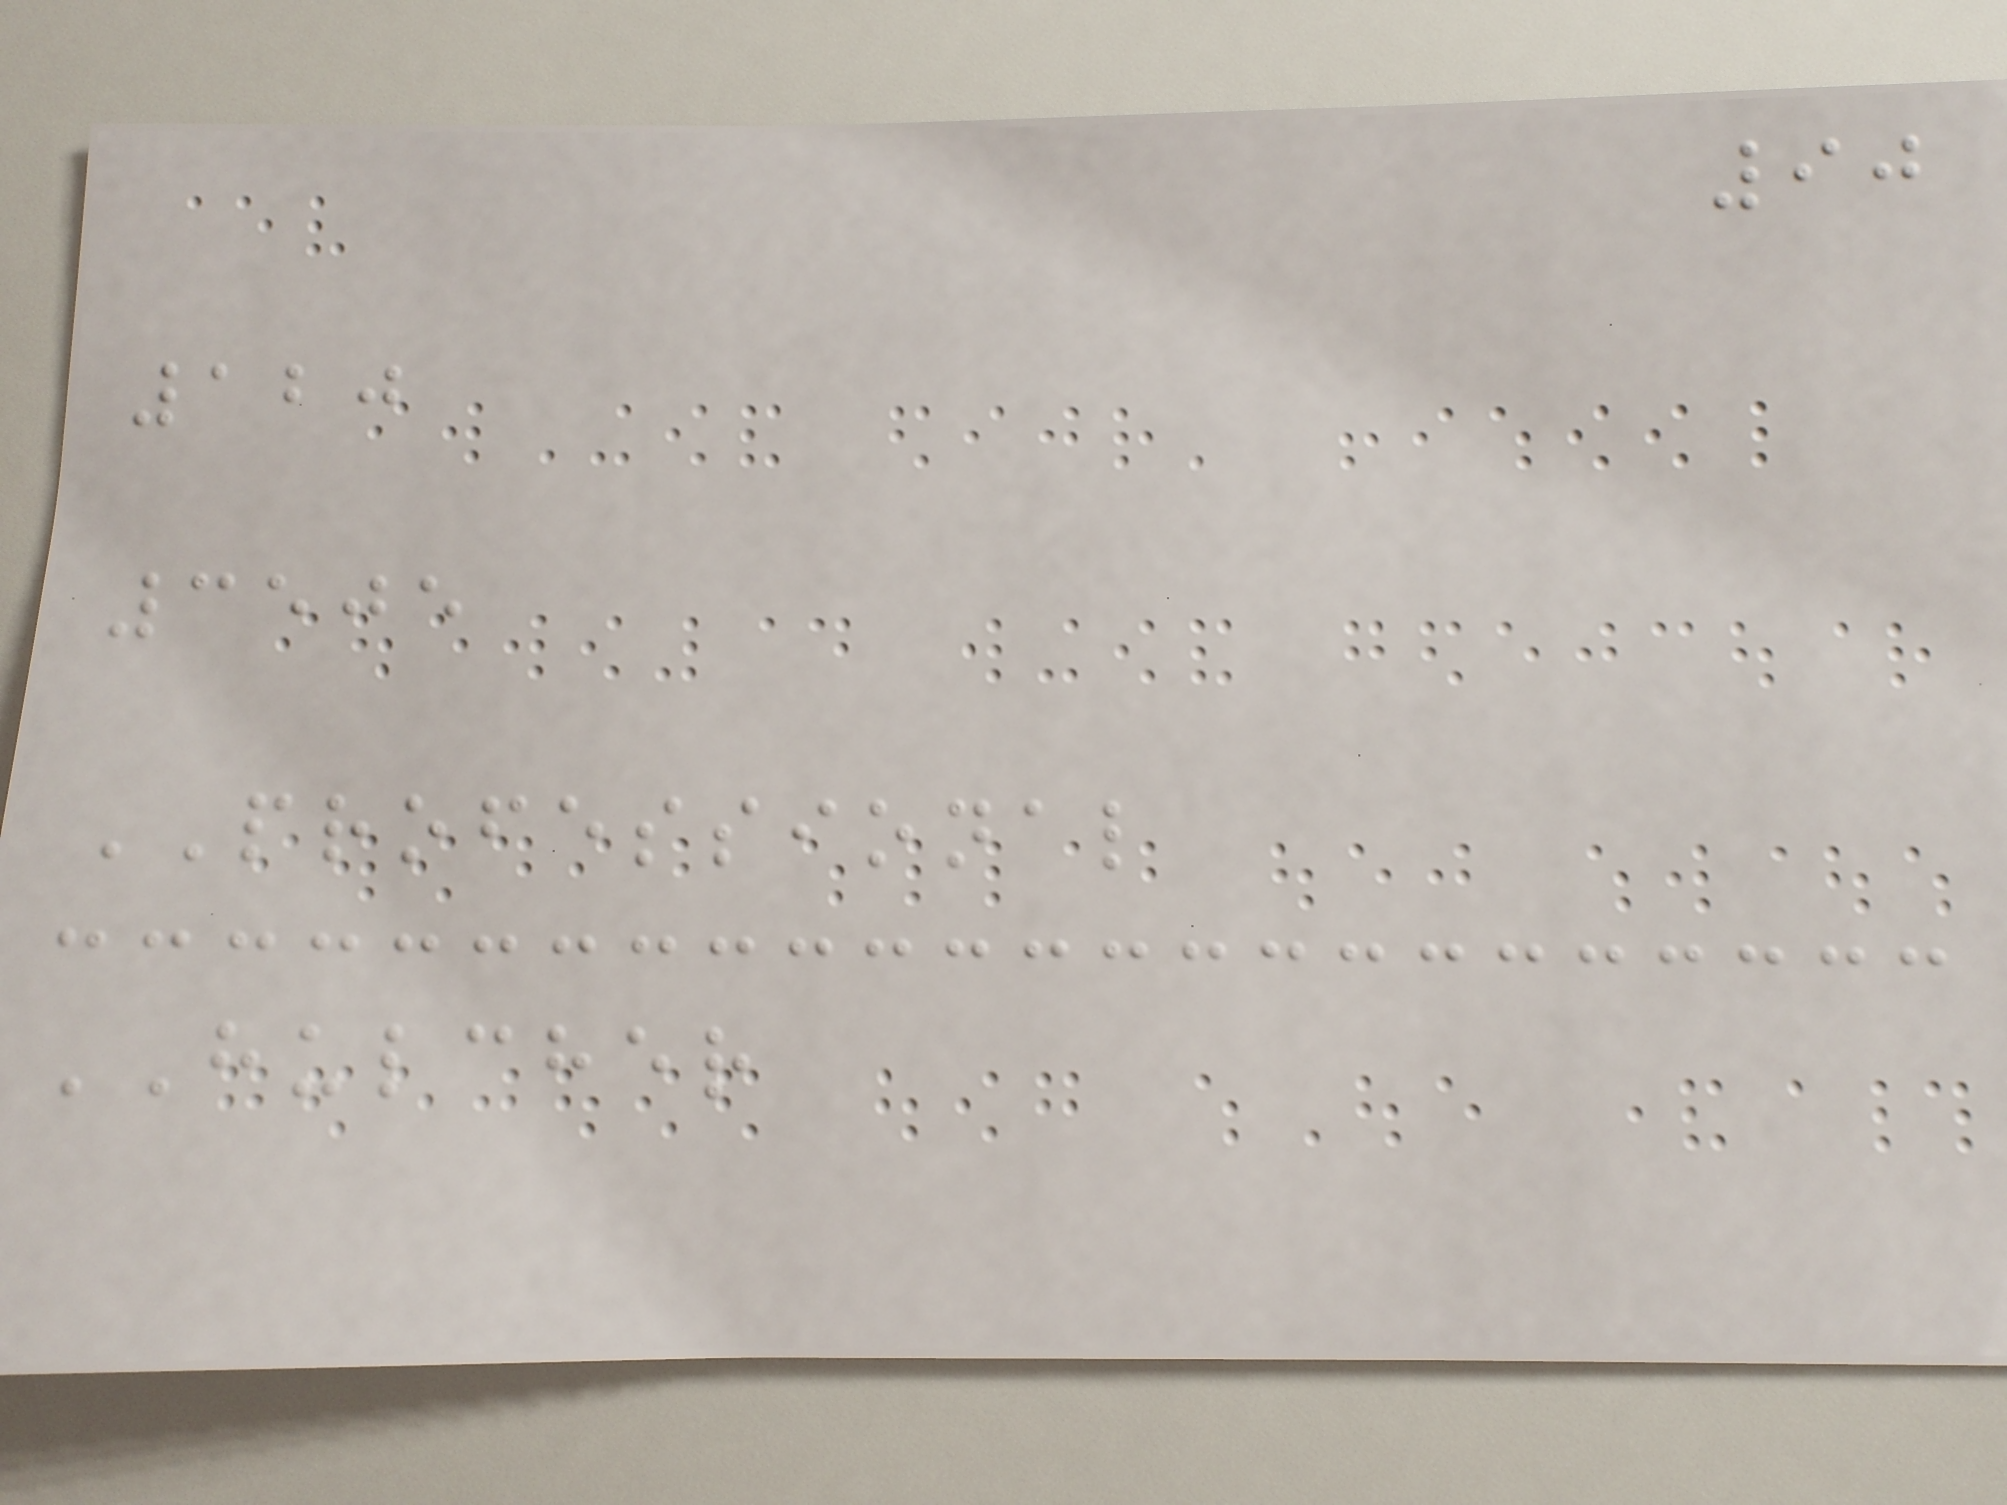90
120
3505
PROFESSIONAL
HULCHER
